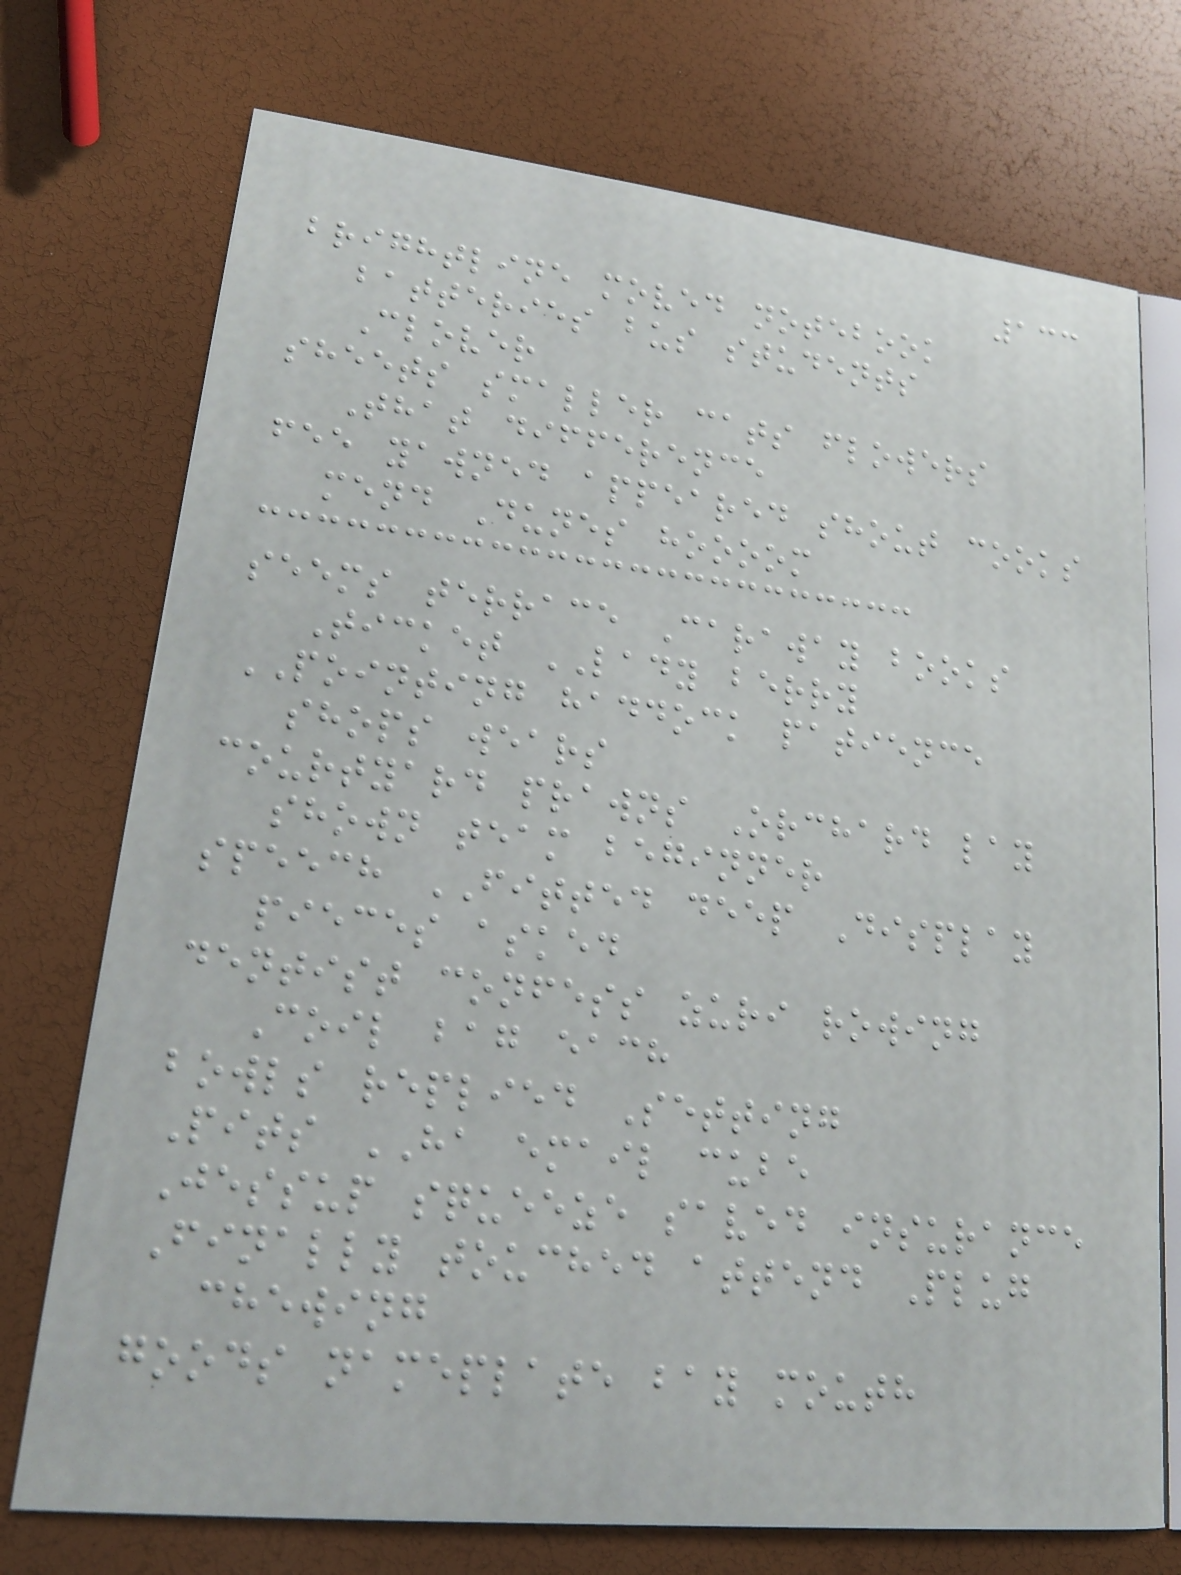133
brightline moved notebook
batteries bus students
Clover
sheets smaller cats flowers
That difference
fee yawned appeared shout cooks
mend Dunes hoooom
seems terrace Caraway books
Ticket LADY berry
POINTING haddock patience
shops wears
courtyard prawns Orchard lay
shown team beginner
speech FITTED deep Display
pieces asked
dentist confess zuri rowing
Coil bag each
bowls replied Setting
Pits HA email cube
Jessup squeeze saved insurance
Finally touched attend Plug
chewing
goods nameplate bay mouth
